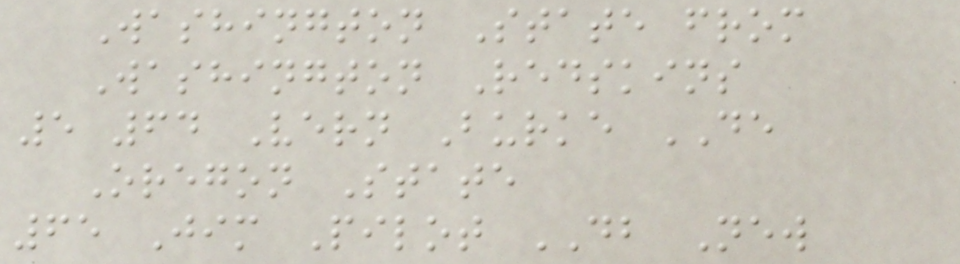Washington State from
Washington Redskins
5 64 Vern Burke DE
Oregon State
65 Jim Pilot DB New
